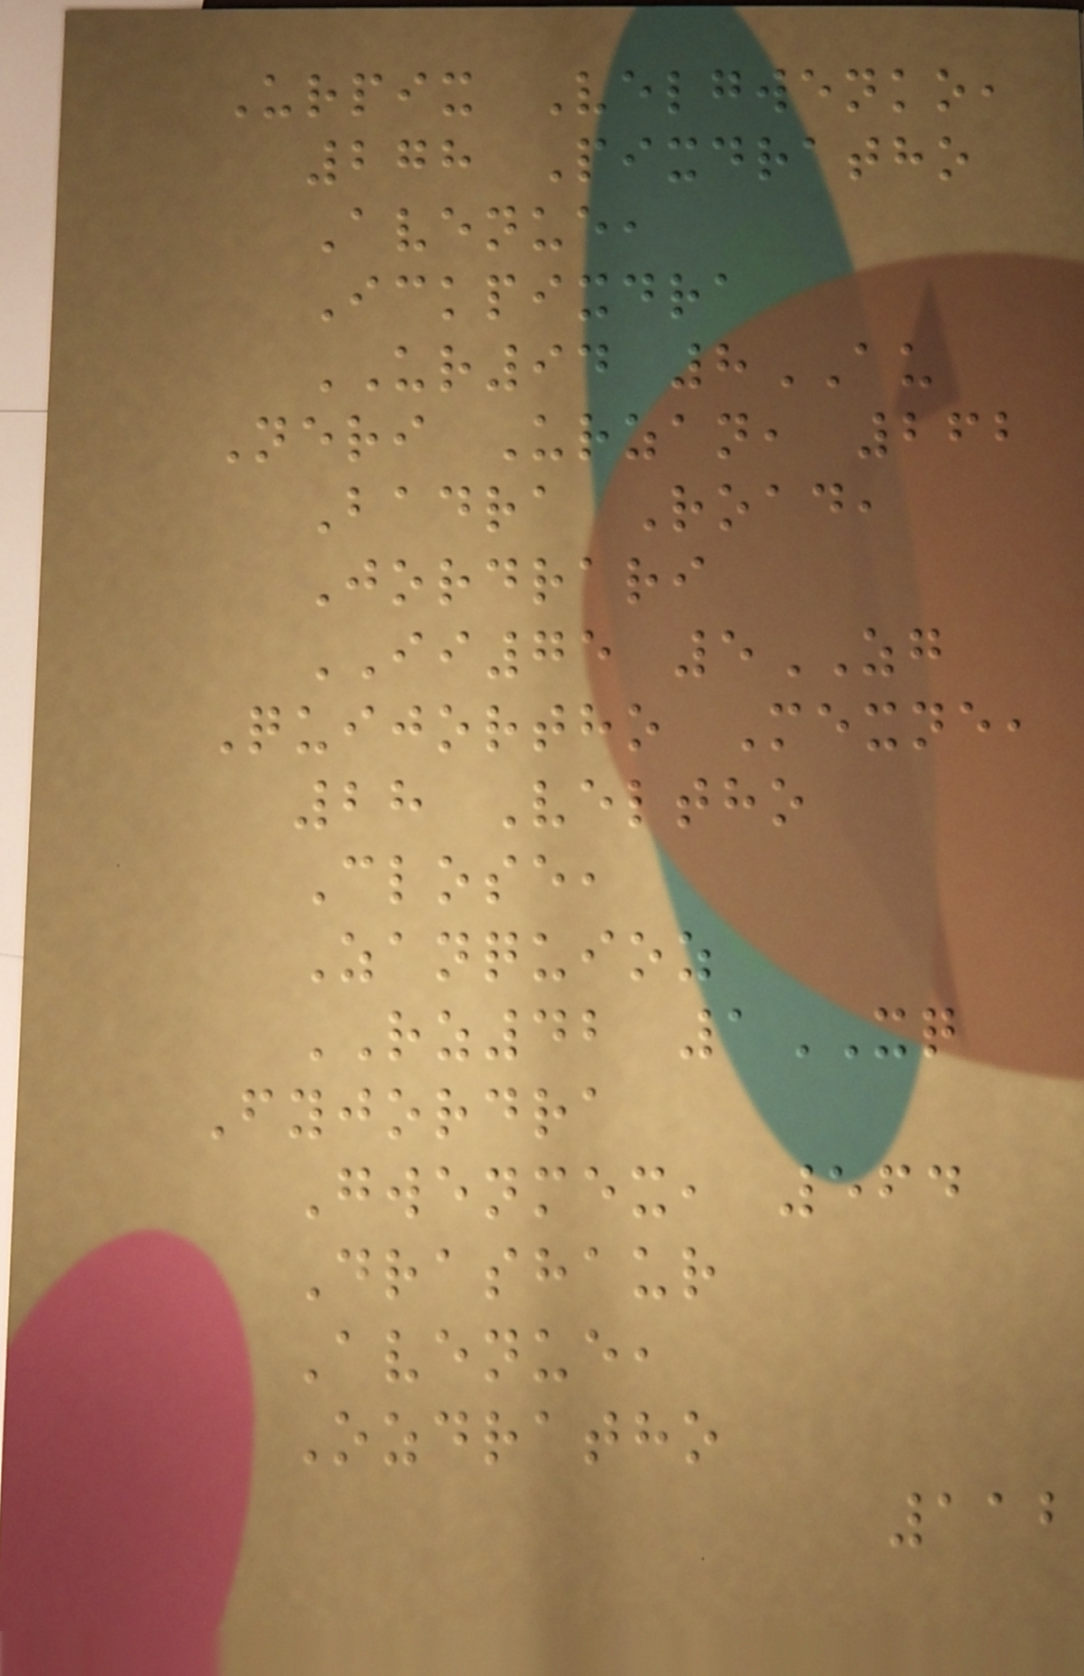Urpix Velgwenko,
278 Pixdratho
Avenue,
Ickpixdra
UR94 8AU
Neri Urzan, 262
Badra Road,
Jordrari
II75 5ZG
Quijortho Mexne,
28 Veltho
Close,
Zanquioz
RZ42 1XQ
Fyjordra
Gwenmex, 564
Drashaur
Avenue,
Ozdratho
112
